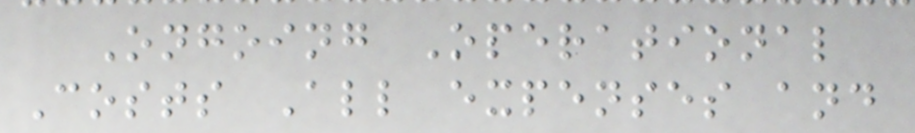Ongoing Operational
Costs All expenses and
